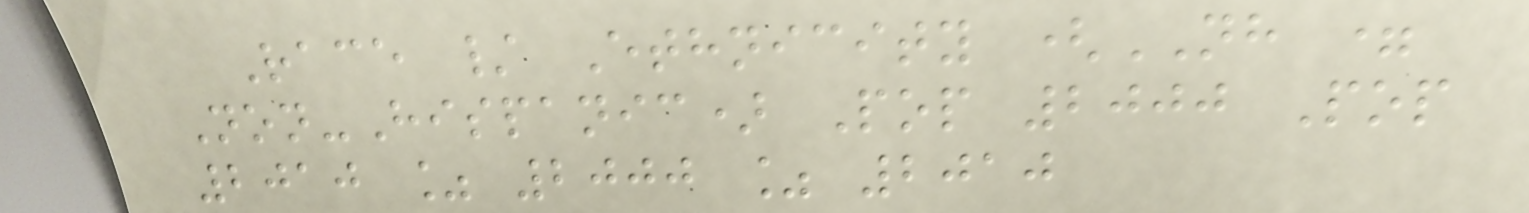Race / Ethnicity (NH =
Non-Hispanic) Pop 2000 Pop
2010 % 2000 % 2010
